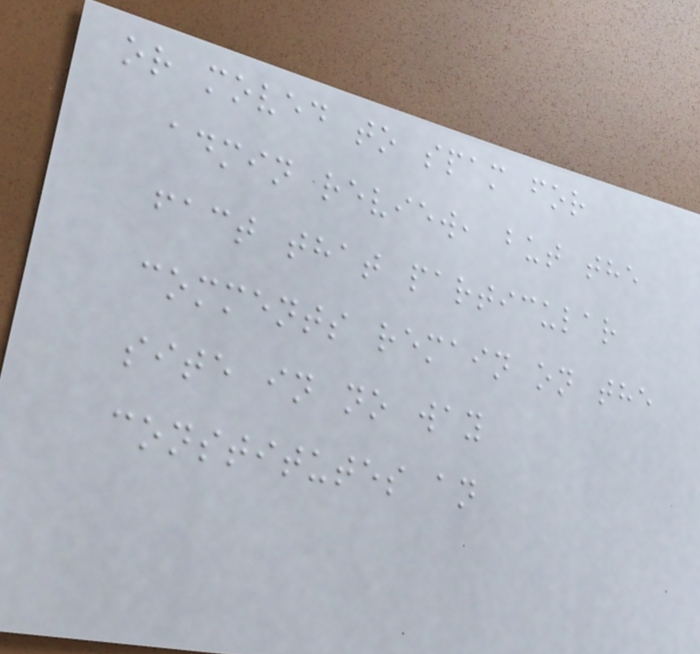or moved to spam for
admin review, but the
fact that particular
comments remain on the
site in no way
constitutes an
